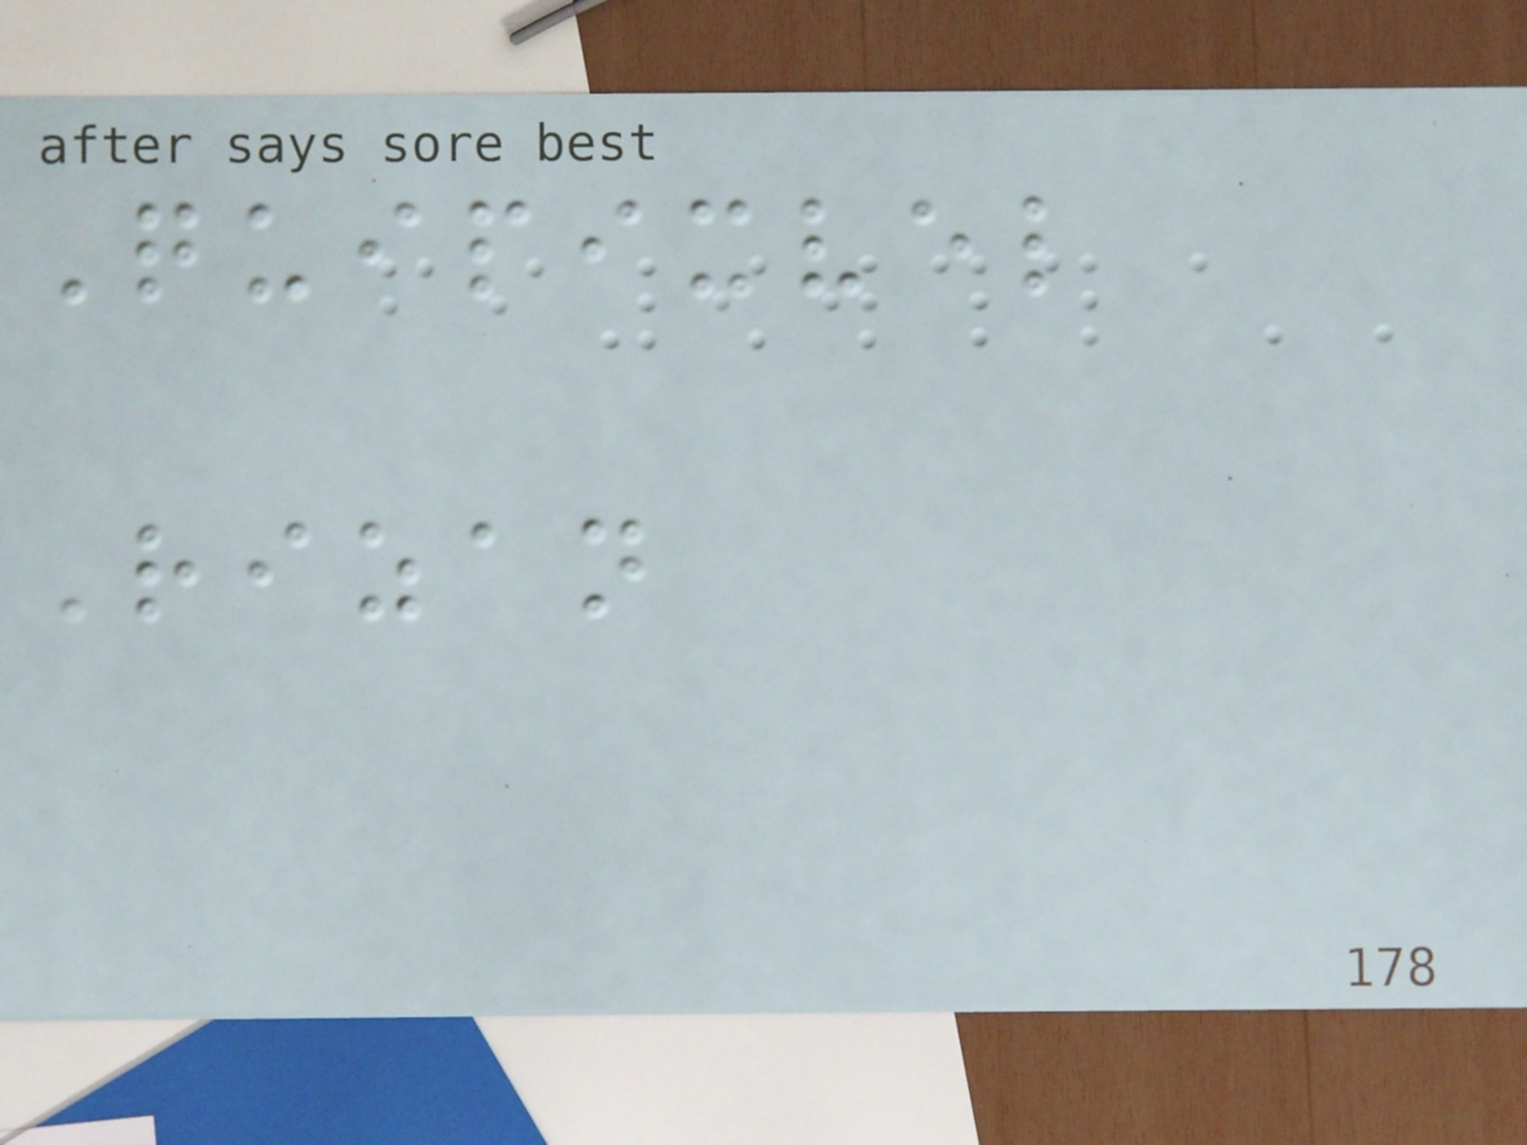Quipixvel
Rizan
